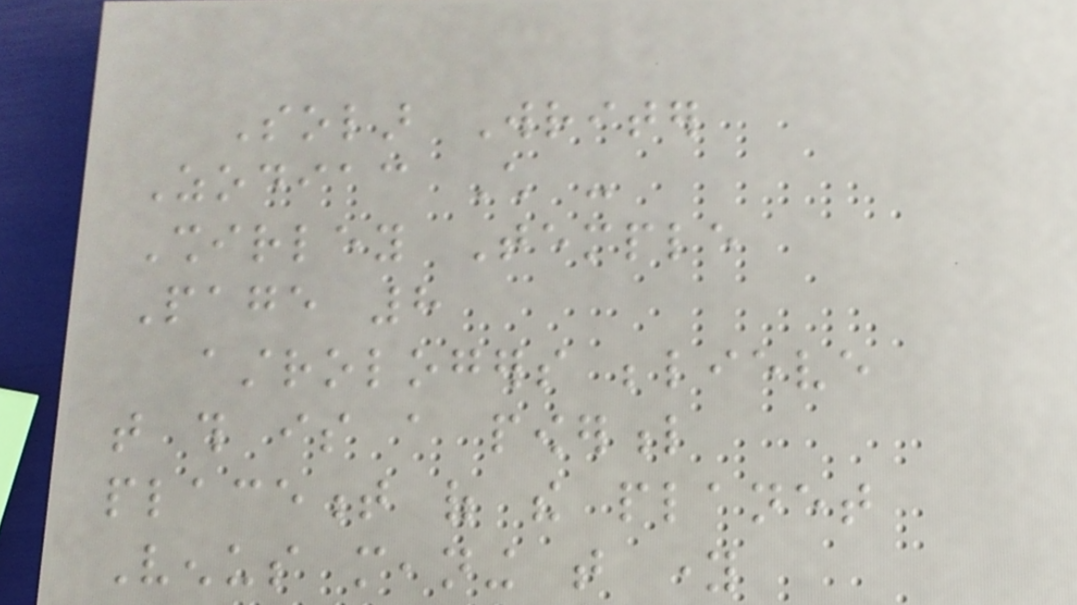Solar Writer
Zodiac Child -
Shirley Temple
Page 8
astrologers believe
that this is a powerful
placement of the planet
Venus meaning that young
